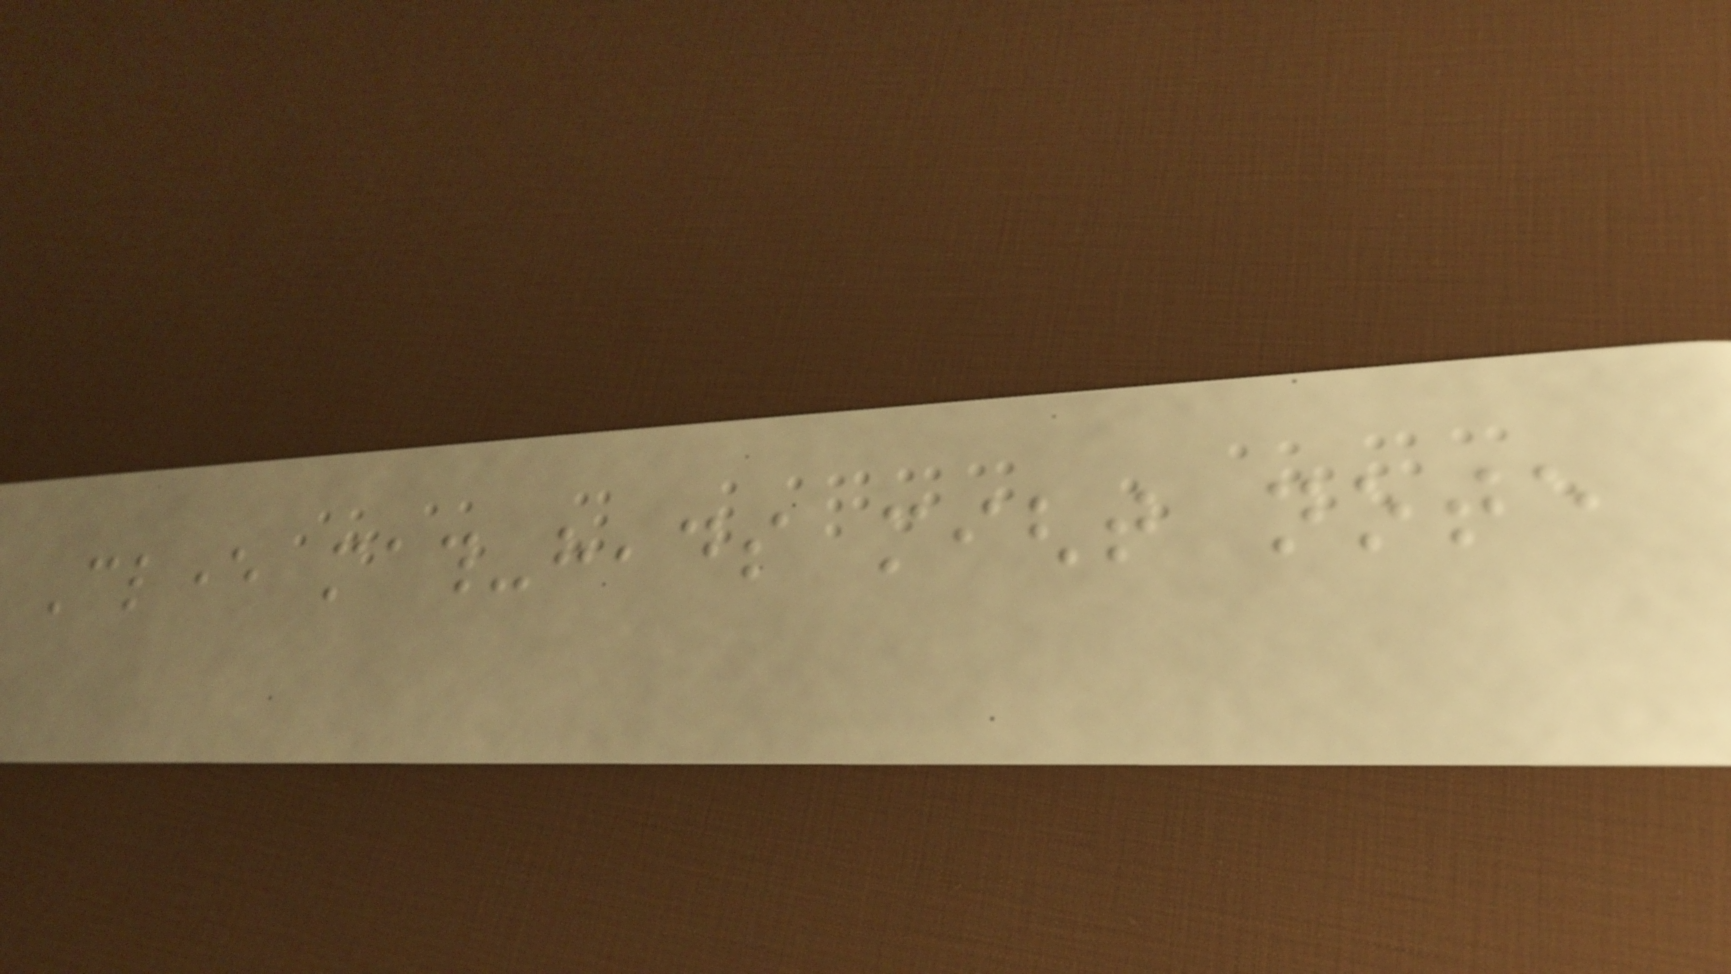Clever math-heads might note
